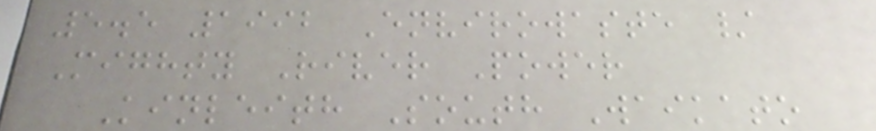5.5 1992 Envirowaste /
Mighty River Power
Kinleith South Waikato
